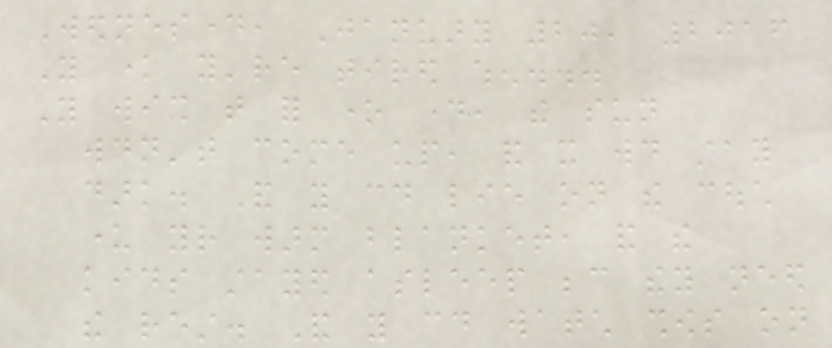Wednesday, January 20, 2016
You know you're tired when...
You wish that for one day, the sun
wouldn't come up, and it would stay
dark. And you could lie on the couch
under your warm blanket, and the
kids stayed asleep because they need
the rest. And you could watch shows on
